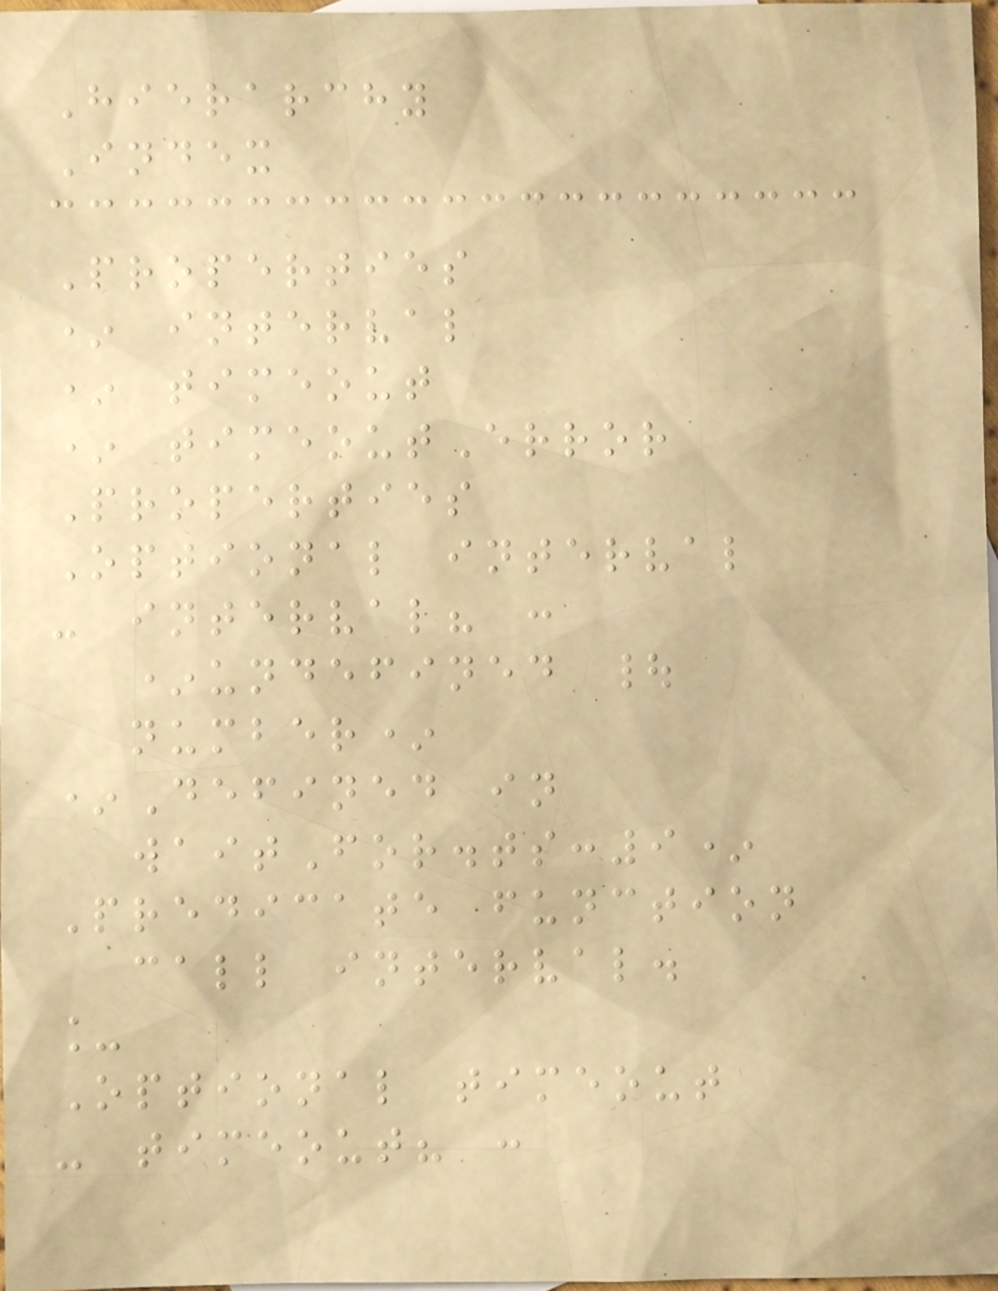Hierarchy
Index
Properties
* interval
* timeout
* timeoutError
Properties
Optional interval
- interval? :
*undefined |
number*
*Defined in
waitFor.ts:9*
Predicate function
call interval.
_
Optional timeout
- timeout? :
